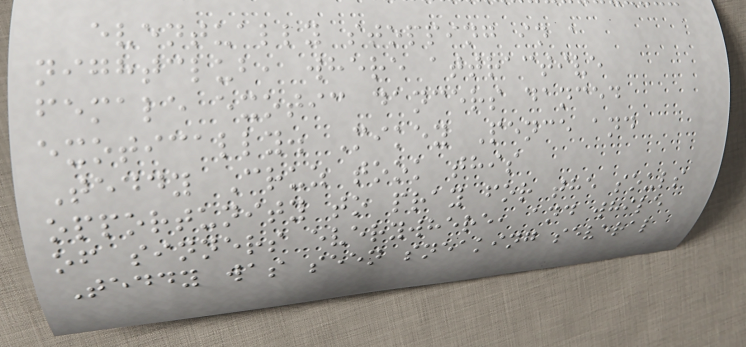eventually stopping in a
nightclub, where attractive
female exotic dancers danced
exotically. Mikey Pence and
Teddy Cruz took this
opportunity to pray for the souls
of sinners everywhere, and while
Teddy was seen sneaking several
